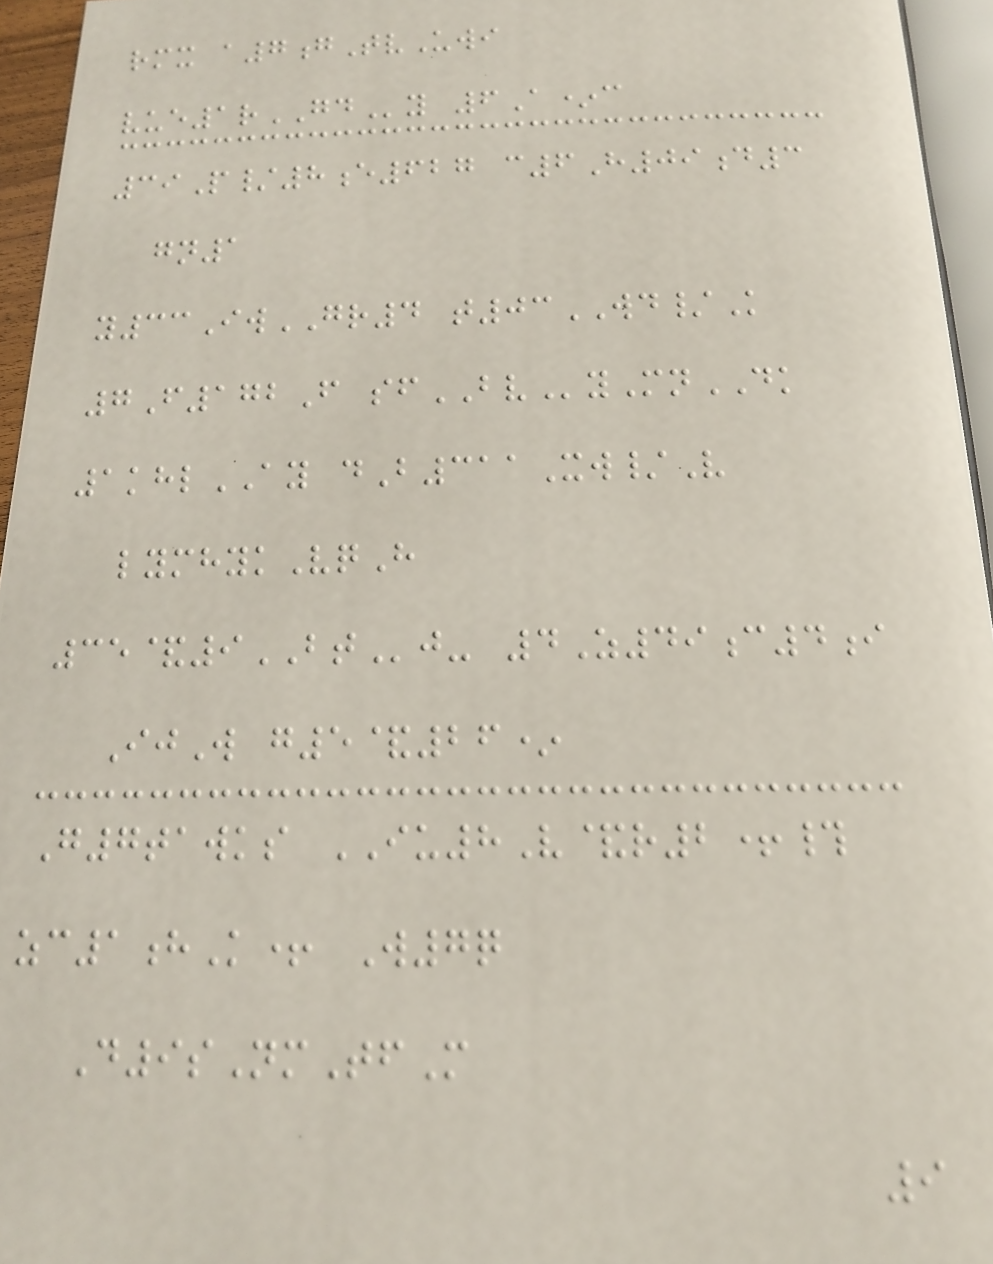rmx a7gTvUwi
vue1rGDy 6A*c
39P/8e627 c6H09d3
gn1
y33IwGR4 t03WD/K
7F172F sfBVyMnDK
1khlAY dB311Xw/V
lymhykVqH
35&9BTj- 4Z49c4i
IjW g5&26*
G7tawks IU8V&r2+#
zc1hK+ W7q
D9sNmTfM
9
